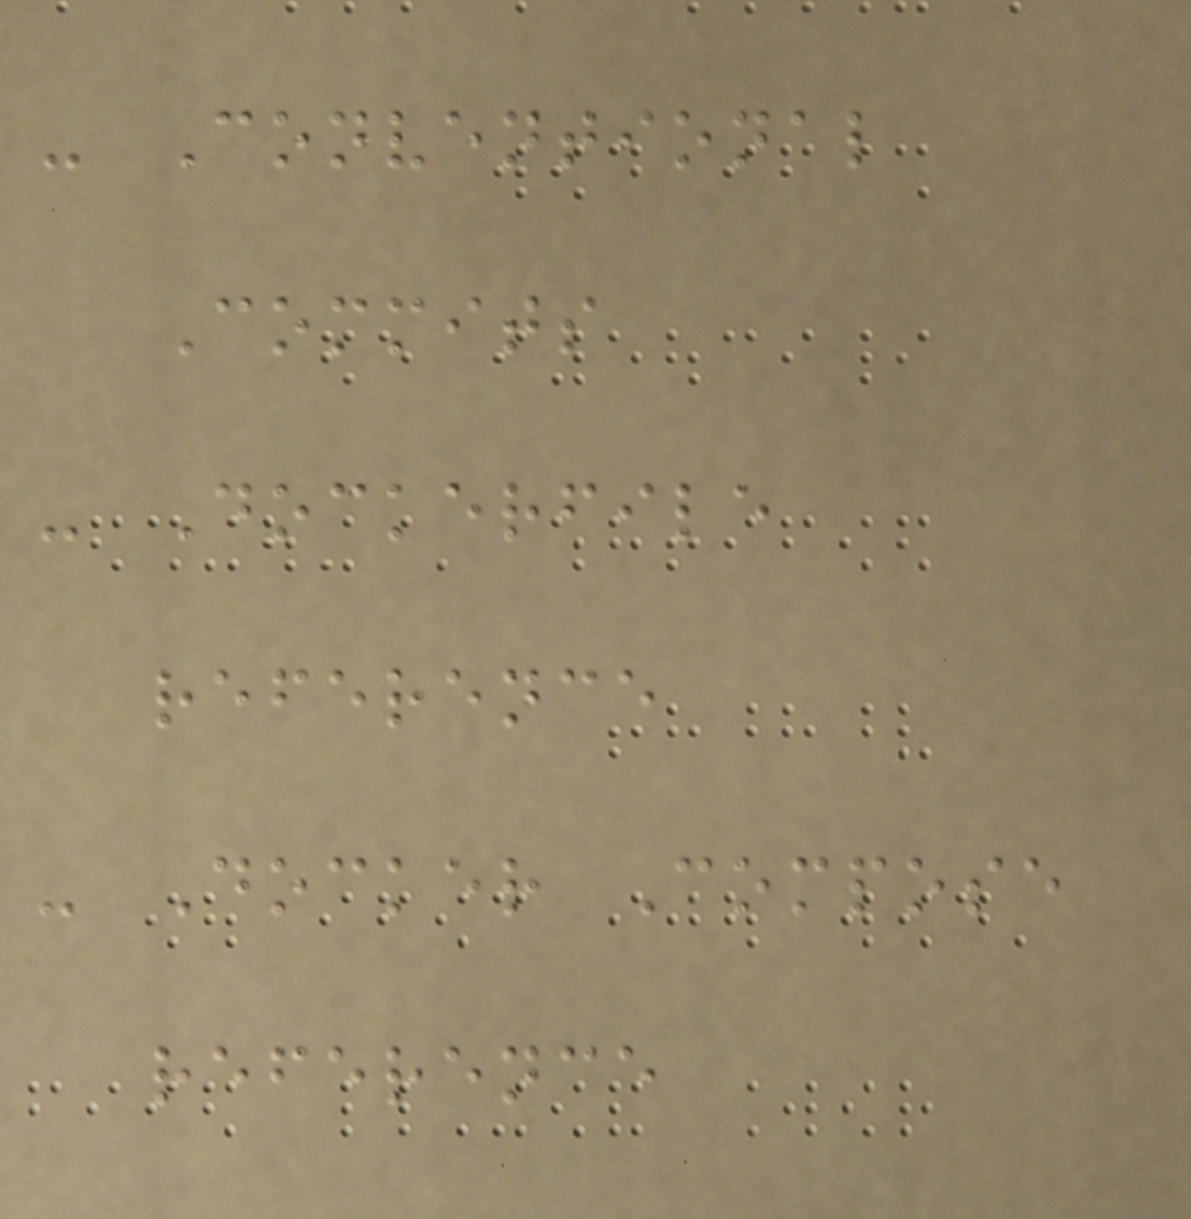- Conventional
Commits
- Dockerfile
reference
- Docker Compose
reference
